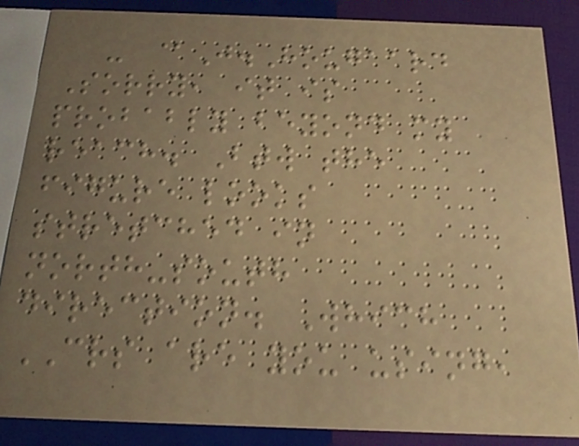- @J.Hougaard
Sorry, it is
probably beyond my
reach. Btw the
figure looks
stretched in
north-south
direction. Which
CRS are you using,
